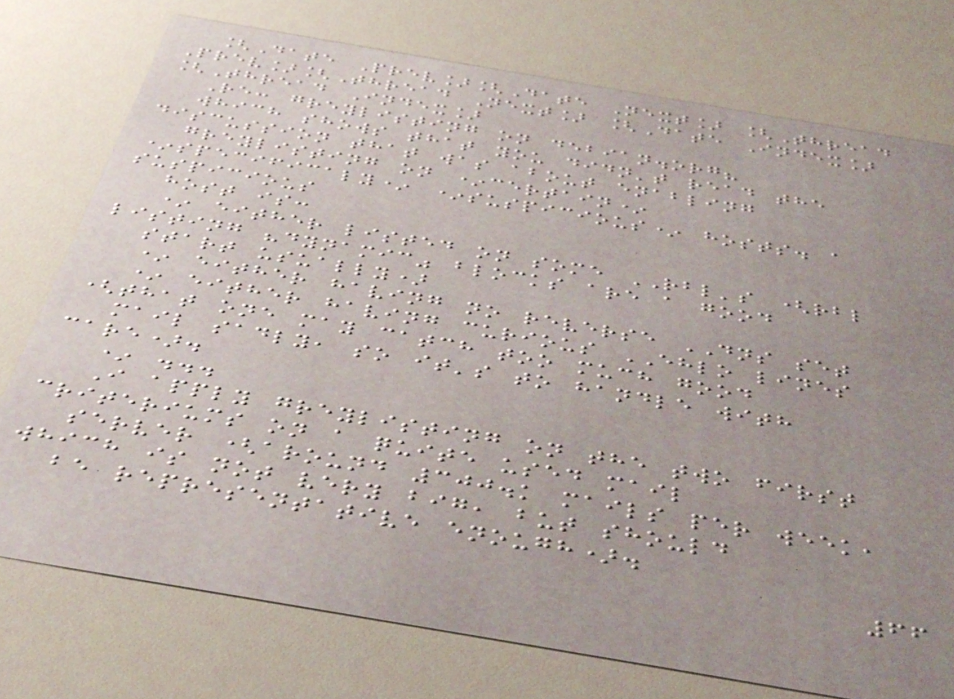[Date Prev][Date Next] [Thread
Prev][Thread Next] [Date Index]
[Thread Index]
Re: greylisting on debian.org?
which shows that you didn't read the
discussion that was about enabling
greylisting on *certain*
*specificaly* *suspicious* hosts. a
suspicious
host is:
* either listed on some RBL's (rbl
listing "dynamic" blocks are a good
start usually)
* either having no reverse DNS set
* either having curious EHLO lines
(that one may catch too much good
mail sadly, so it's to handle with
care).
* ...
I apply greylisting on the two first
criteriums on a quite used mail
server (around 300.k mails per week,
which is not very big, but should
be representative enough).
66
